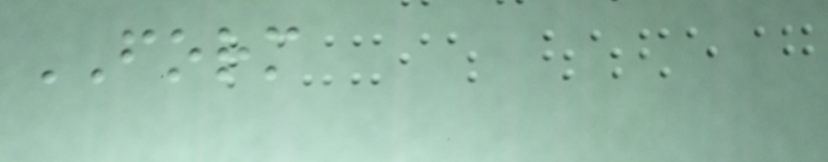FORM
